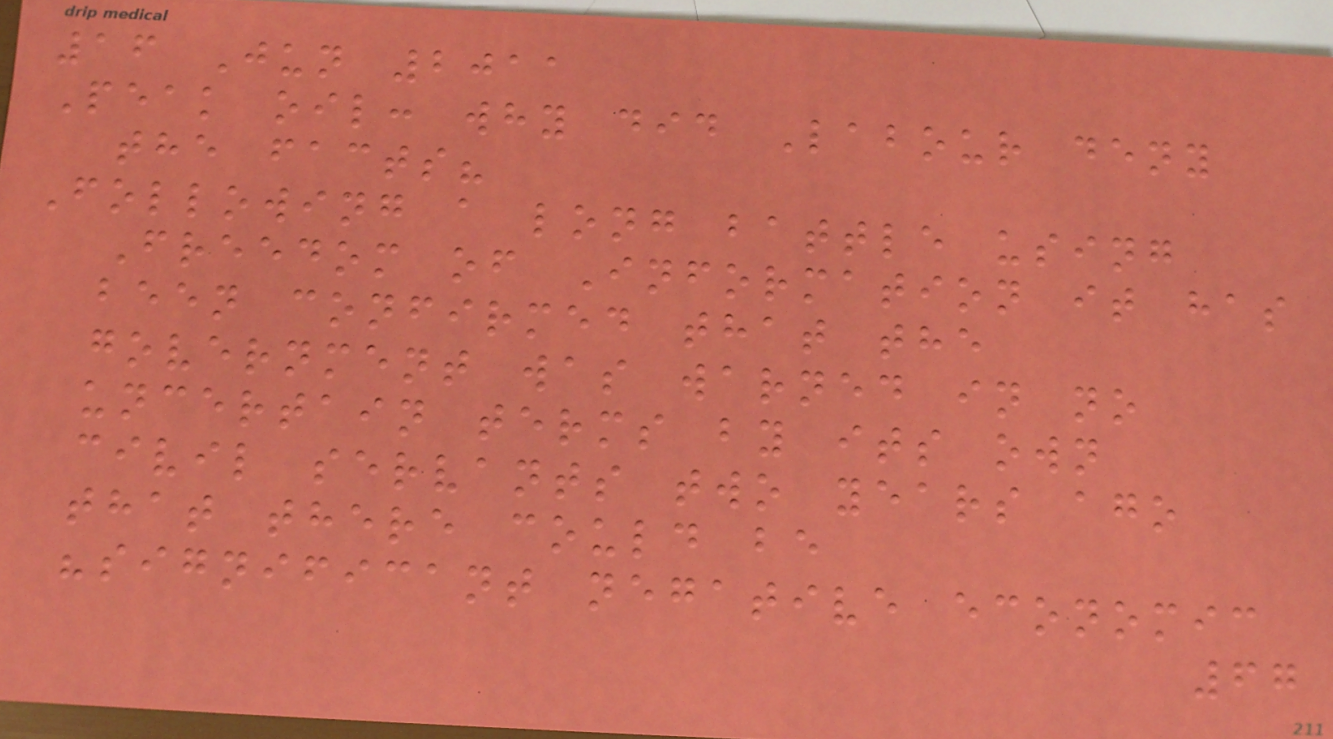16 Jun 2011
Peak oil: why did Labour deny
the facts?
Following a long battle using
Freedom of Information it has
been confirmed that the
government was warned in no
uncertain terms by its own
civil servants two years ago
that there could be
"significant negative economic
67
